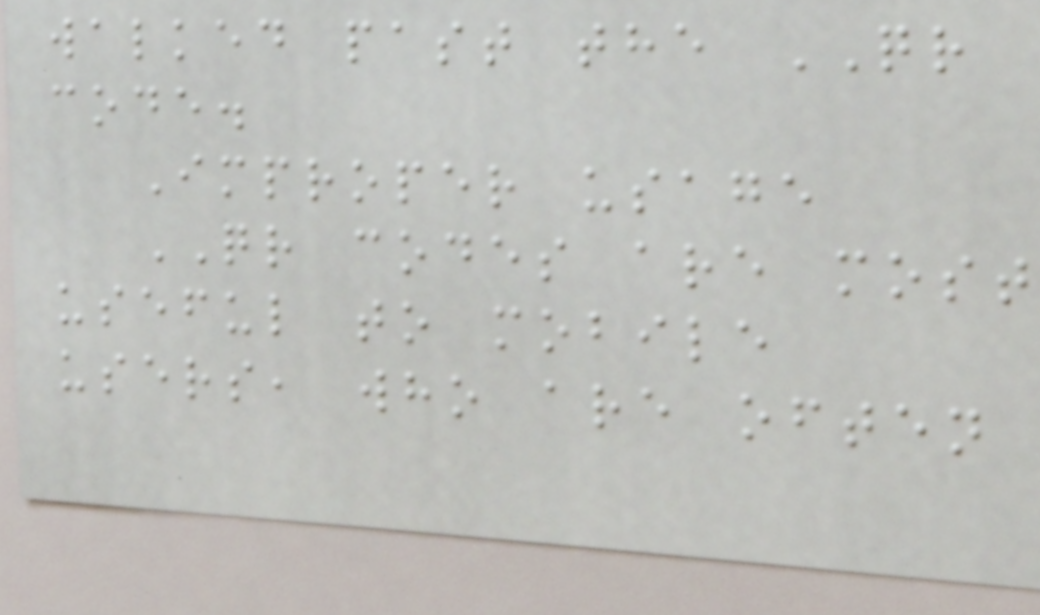walked past the QR
code.
Improper usage
QR codes are most
useful to mobile
users, who are often
